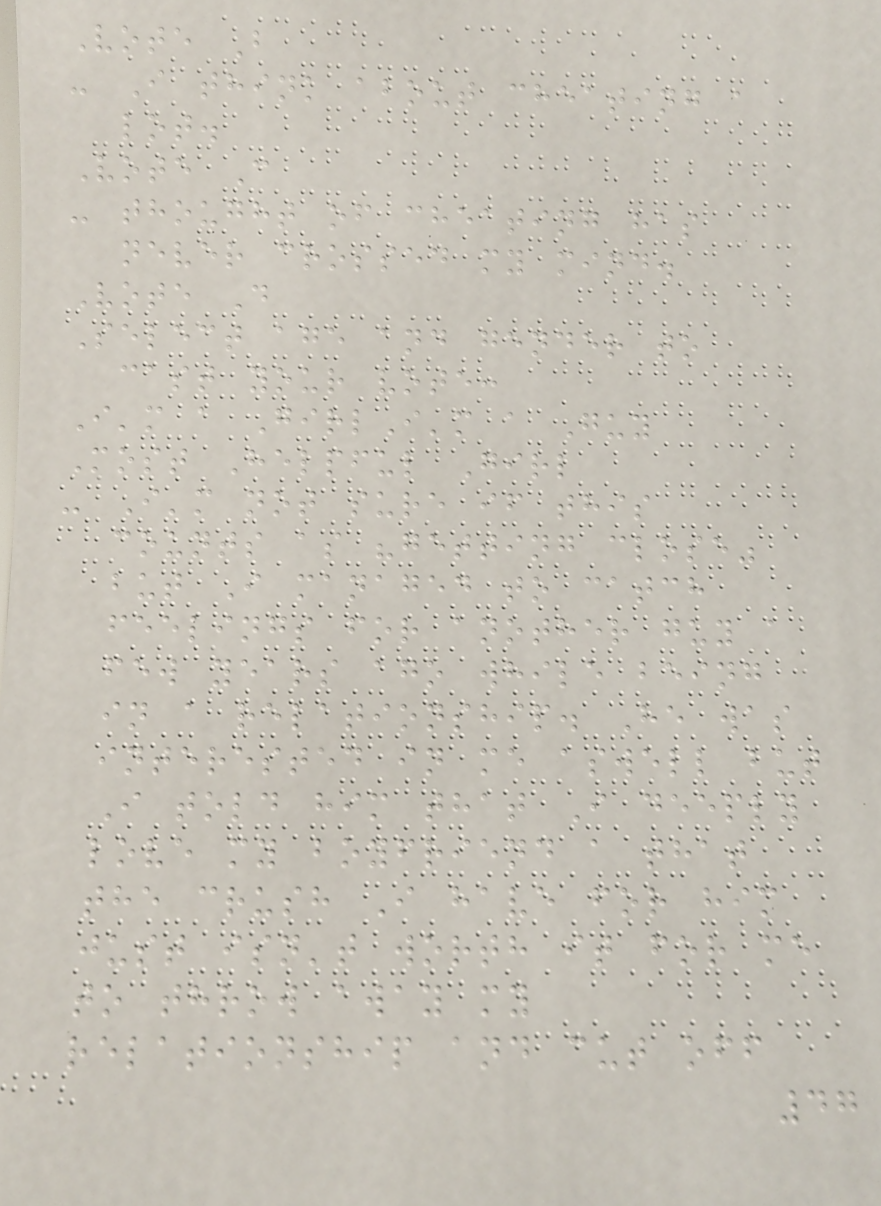Vote B
- I think about cheating a
lot.
Vote C
- thought of cheating has
never crossed my mind.
Vote D
Select age and gender to
cast your vote:
I'm a GirlI'm a Guy
Most Helpful Girl
- I'm not sure if this
counts as "getting close"
but I managed to catch
feelings for another guy a
few years ago while being
in a relationship. He was
interested in me aswell but
I told him that I deeply
love my boyfriend a that
the crush I have for him
just isn't worth it for me
to throw away my
relationship and cut off
47
